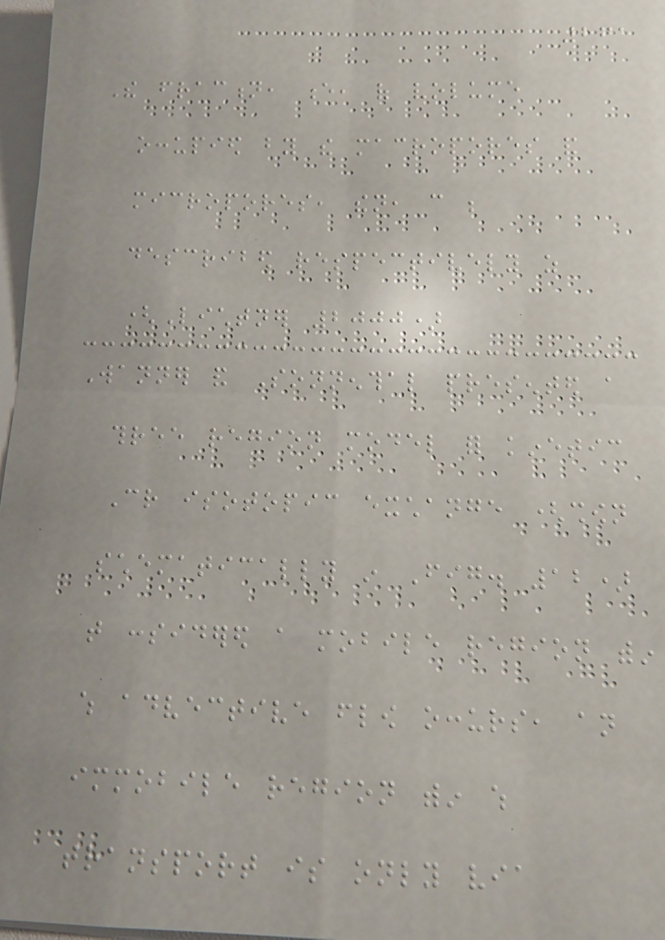261
The fraction, e, of volume
occupied by the macropores and
micropores, then, can be
described respectively as
(Lichtner 2000)
Wanner and Sonnenthal presented a
three region model for kinetic
Cr isotopic exchange (shown
schematically in Fig. 12)
that considered a mobile region within
which advective flow occurs, an
immobile region within which
transport is only via
